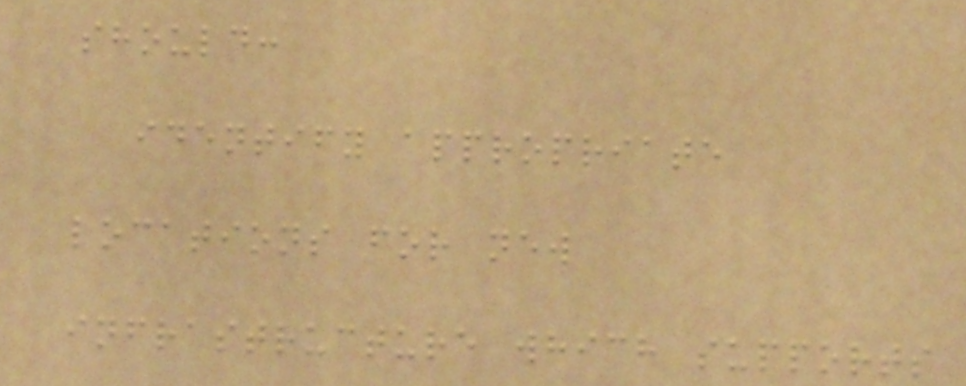should:
identify appropriate
locations for new
infrastructure which supports
